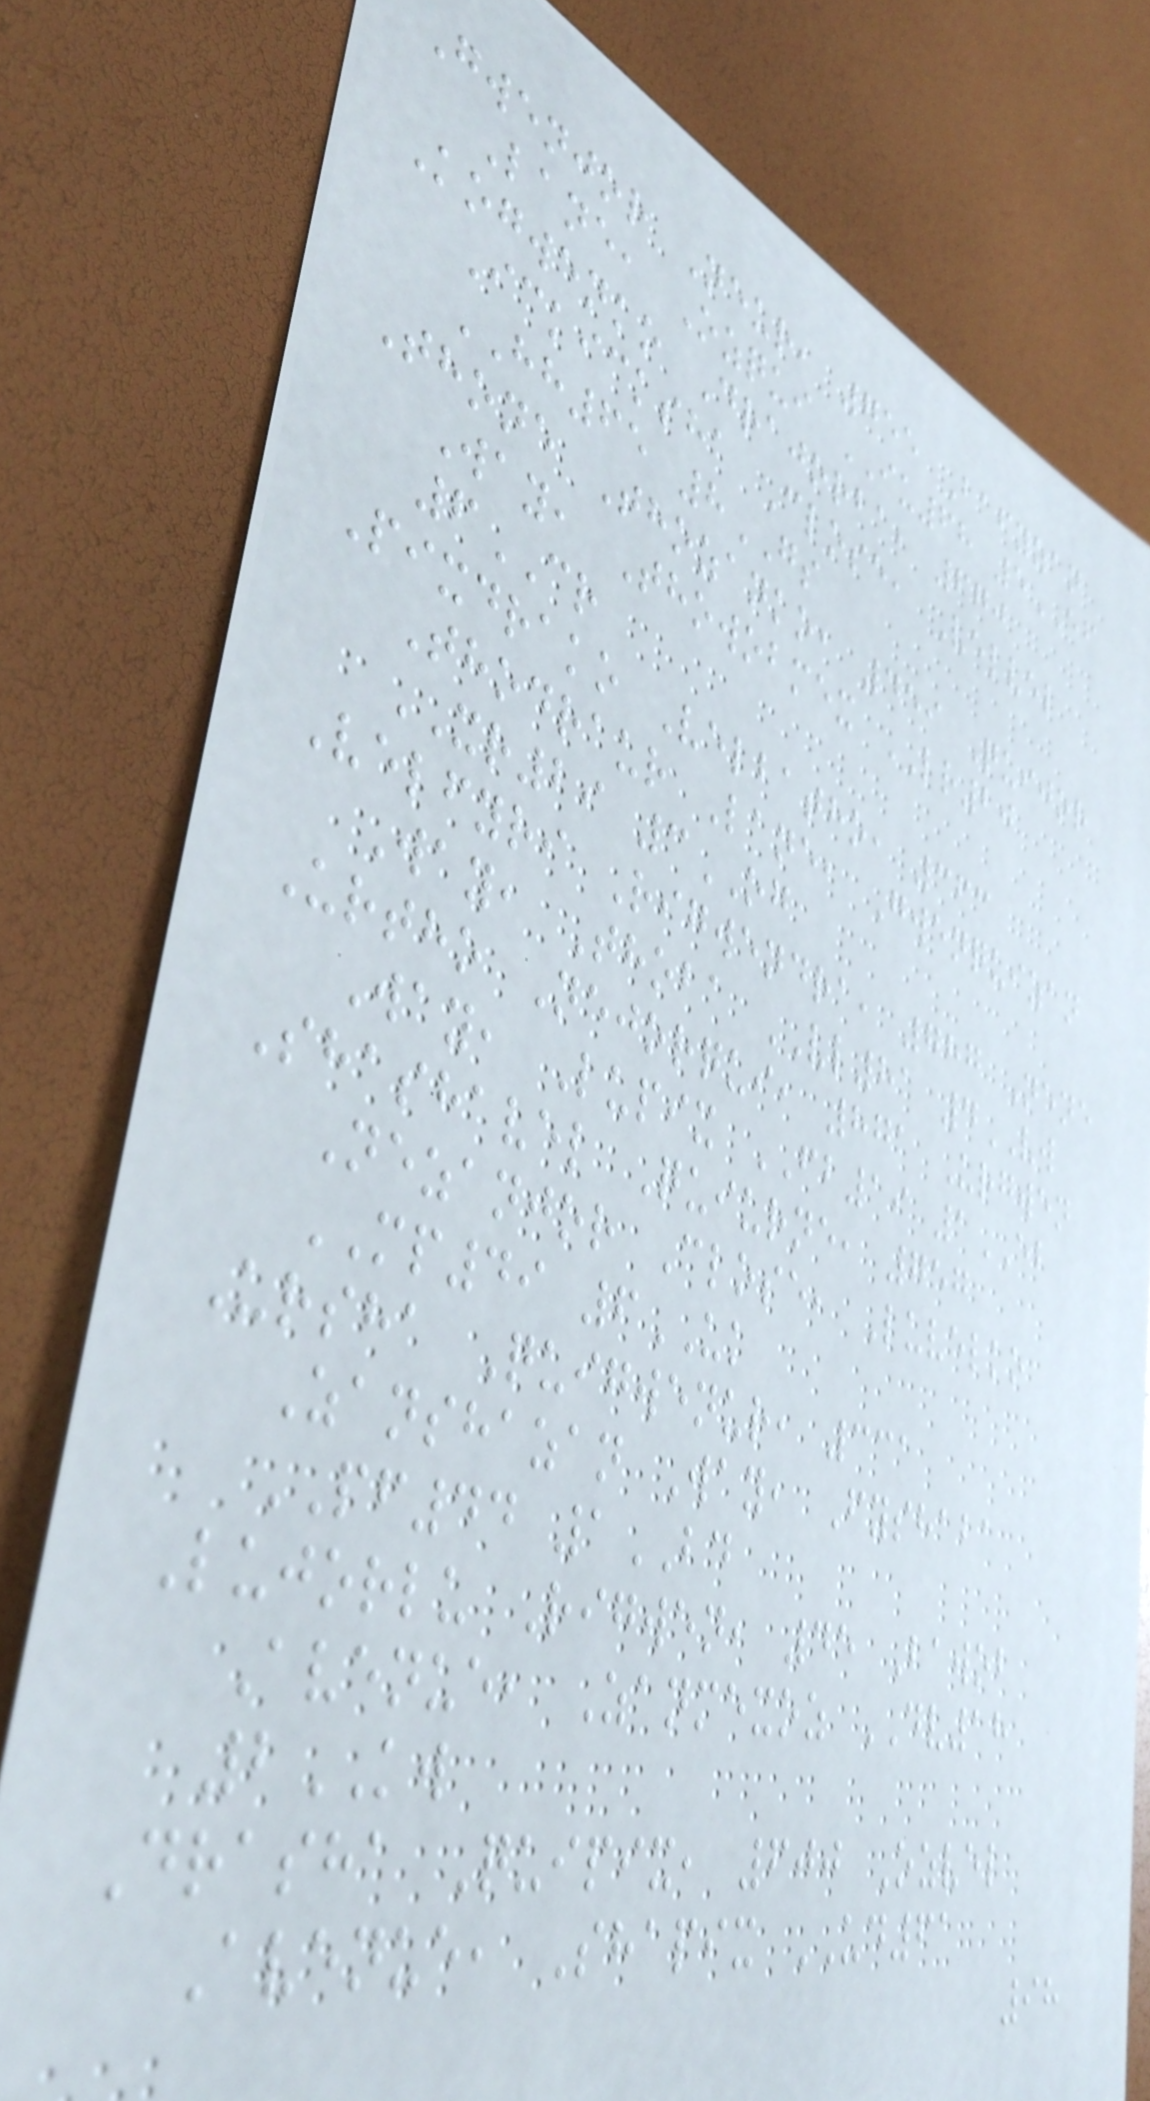Gwenjor Neur, 755 Bafyzan
Lane, Ozqui IU68 5EF
Kogwenko Drajorba, 670
Ickicksha Close, Velvel
HH65 8GS
Thone Thozanko, 459 Quijor
Way, Thowobmex LR20
6CR
Pixdrako Velbatho, 363
Thodraur Lane, Gwenquizan
XR29 3OG
Velfyri Rigwendra, 787 Nene
Way, Thoba VL81 4VW
Urtho Nejorqui, 871 Urgwen
Way, Lupix FB19 1EB
Shashavel Quiurne, 757
Nezanjor Close, Luvelko
MP49 6UK
Ursha Quigwenur, 331
Zanshazan Way, Fyshaba
PF44 1BD
Lujorlu Rigwen, 45 Bawob
Avenue, Zanmexoz DV18
2KW
Drasha Quipix, 600 Ozvel
Avenue, Shapix UD61
98
